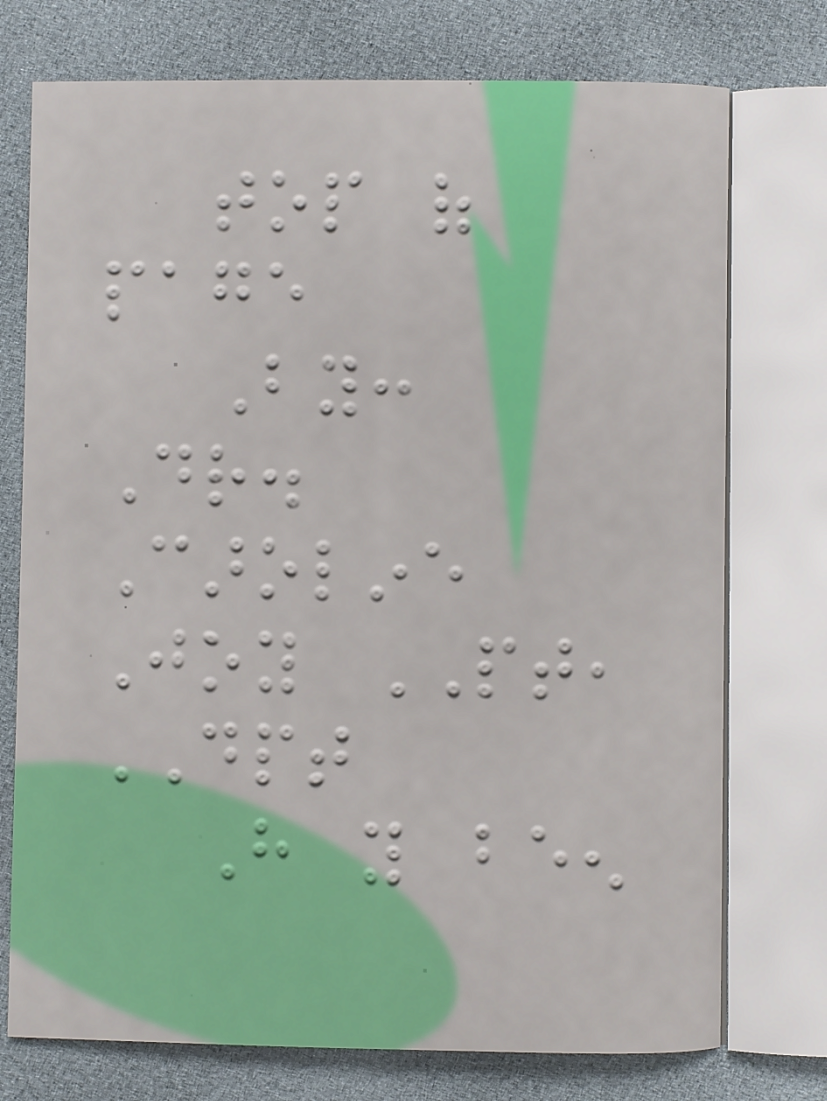top of
page
By:
Dr.
Caroline
Joy PT,
DPT
Have you been
